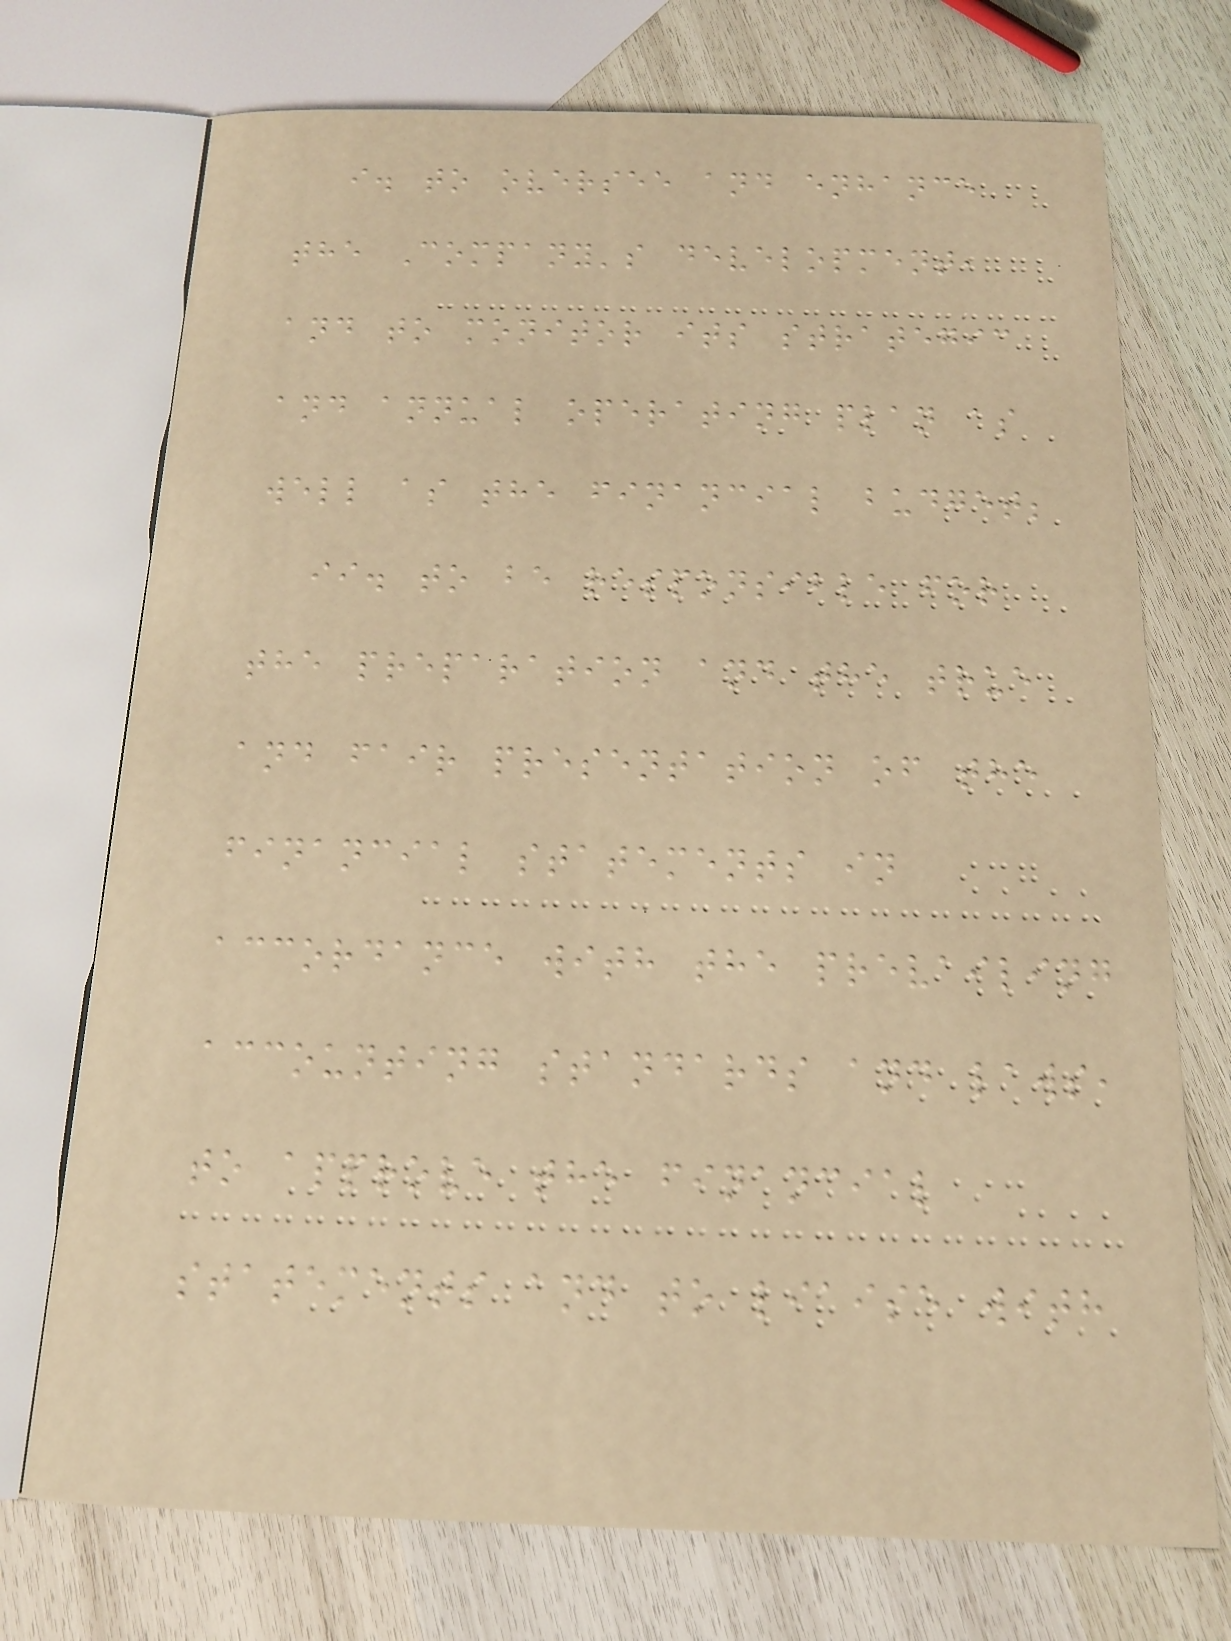i. to oversee and enhance
the Company's development,
and to monitor its strategic
and annual operating plan as
well as the financial budget;
ii. to be responsible for
the preparation and the true
and fair presentation of the
financial statements in
accordance with the prevailing
accounting standards and laws,
to approve the financial
statements and to liaise with
